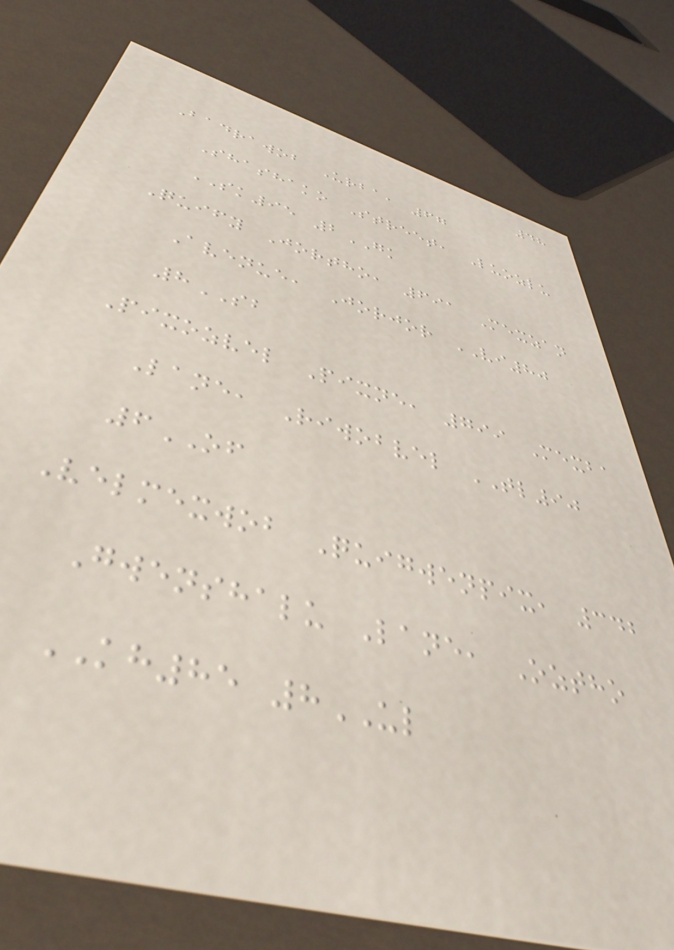48
Badrawob Urba, 67
Shashako Street, Luozlu
SK95 2GK
Quify Jortho, 691 Mexzan
Avenue, Jorjor VI80
8SB
Pixozvel Pixne, 799 Mexba
Lane, Riwobvel TL90
6OF
Velmexwob Quigwenpix, 342
Gwenshalu Lane, Oztho
KH85 8UL
